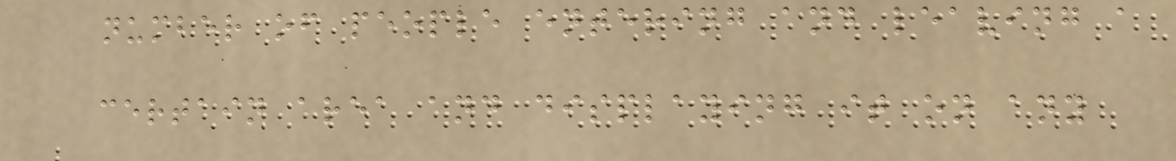number of people entering and leaving a
certain area and displaying it on any
